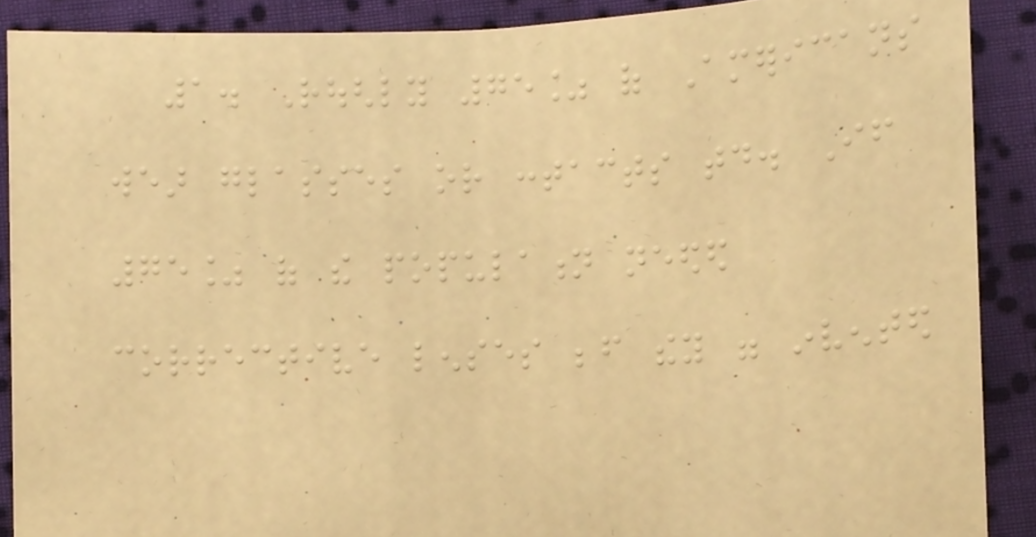1. Roughly 75% of Americans
wear glasses or contacts today. If
75% of the population needed
corrective lenses before they were invented
